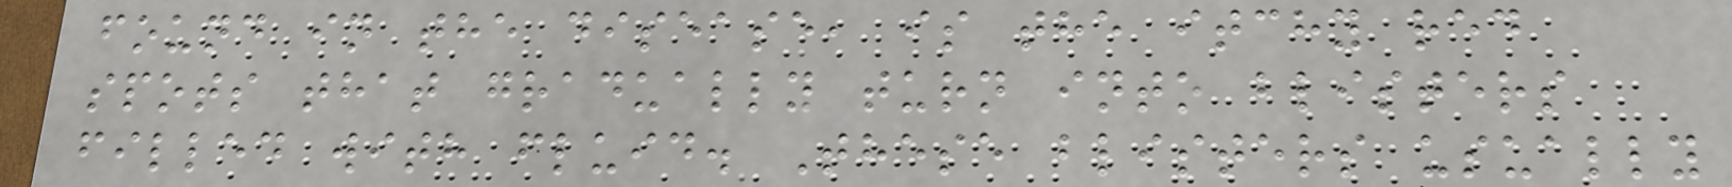found in the disease, is the itchy red
spots that gradually turn into blisters
filled with fluid. These blisters usually
